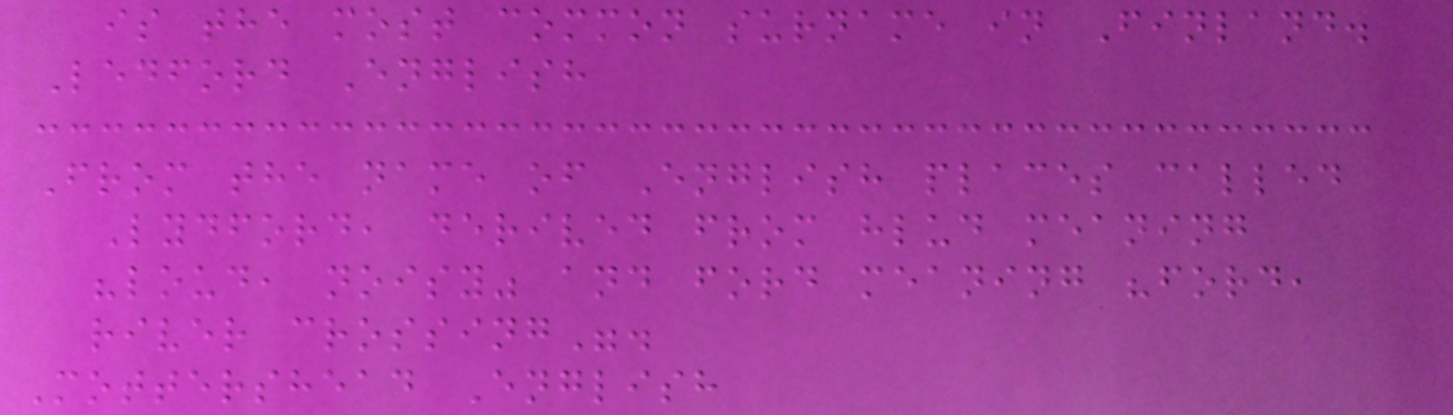is the most common surname in Finland.
Ledford English
From the name of English places called
Lydford, derived from hlud meaning
"loud, noisy" and ford meaning "ford,
river crossing".
Mottershead English
